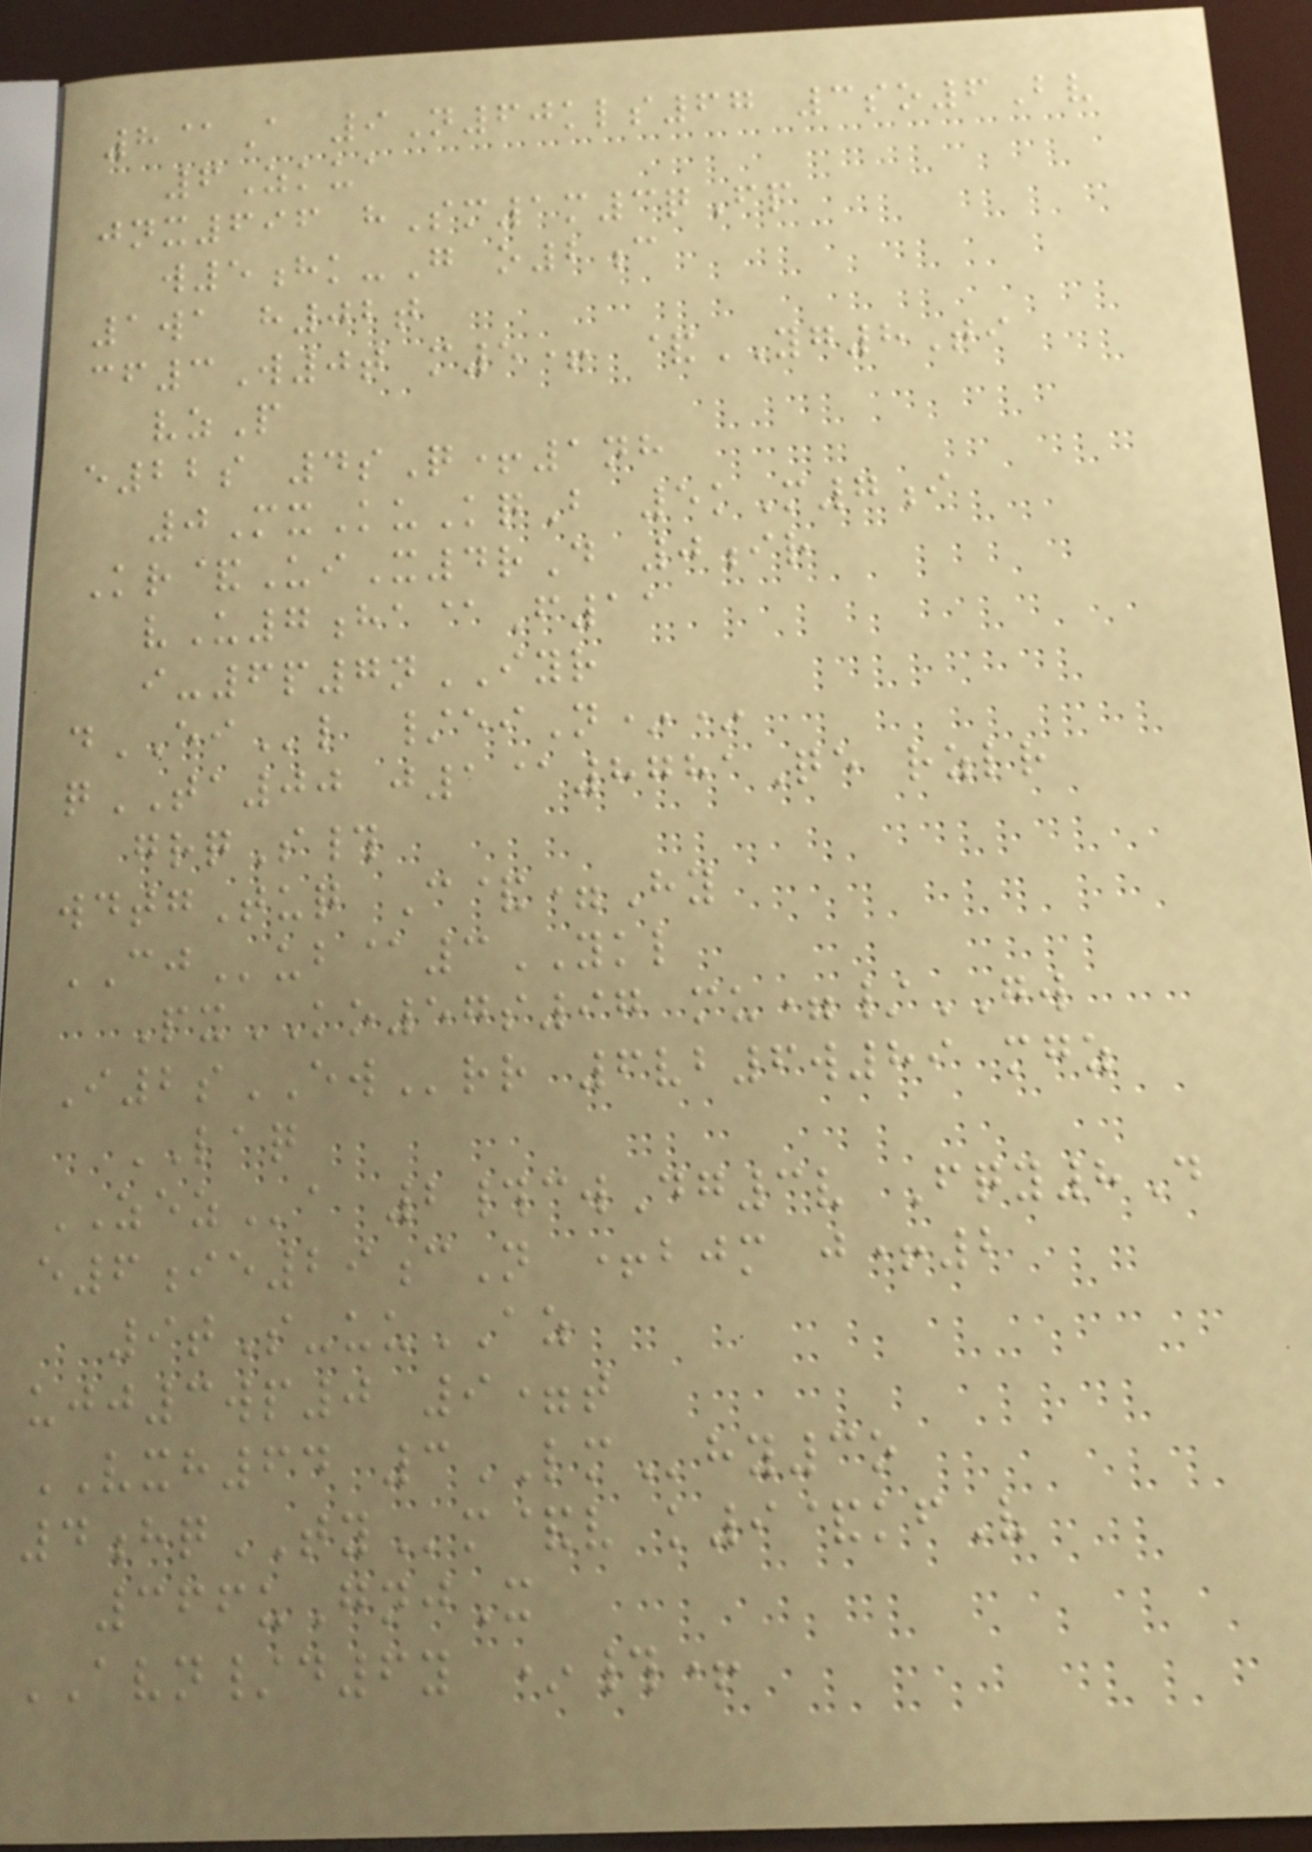8@A 9N60kls67 3so6Bv
6Zkua
jnx696 hSm1m3qFp
w5hk-G o2c
1wa h02t
cf3W0t m5+ &YG8Ti
vzP
e22s 4sQ+1nh
0MxKuKqB 5kM7i
Kr&UiX4rD 0ir
vU7ha@F11
i-6p7nIYR
dEIl /eiN**
qTA00 j1@8781Qe rzlr
grqS#
wdtgTuq C&=Hy
CJub@3YKL
PxKO57s97 mu=/GW
I2sEWrr 6vb6w89 mgz
LAQ
ZEZa 2#cwDg3v Fqy8D
e6ie29cN +bjm j+2
9tS-uuAZ
ujj3wp0 9=t
VXH64 3LMhy3o
4hqTYm&v k9&kfV
366uGnjX
AVN/d6y *#+
